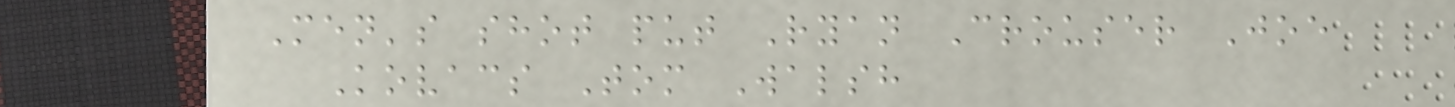Men's shot put Ryan Crouser Joe
Kovacs Tom Walsh
